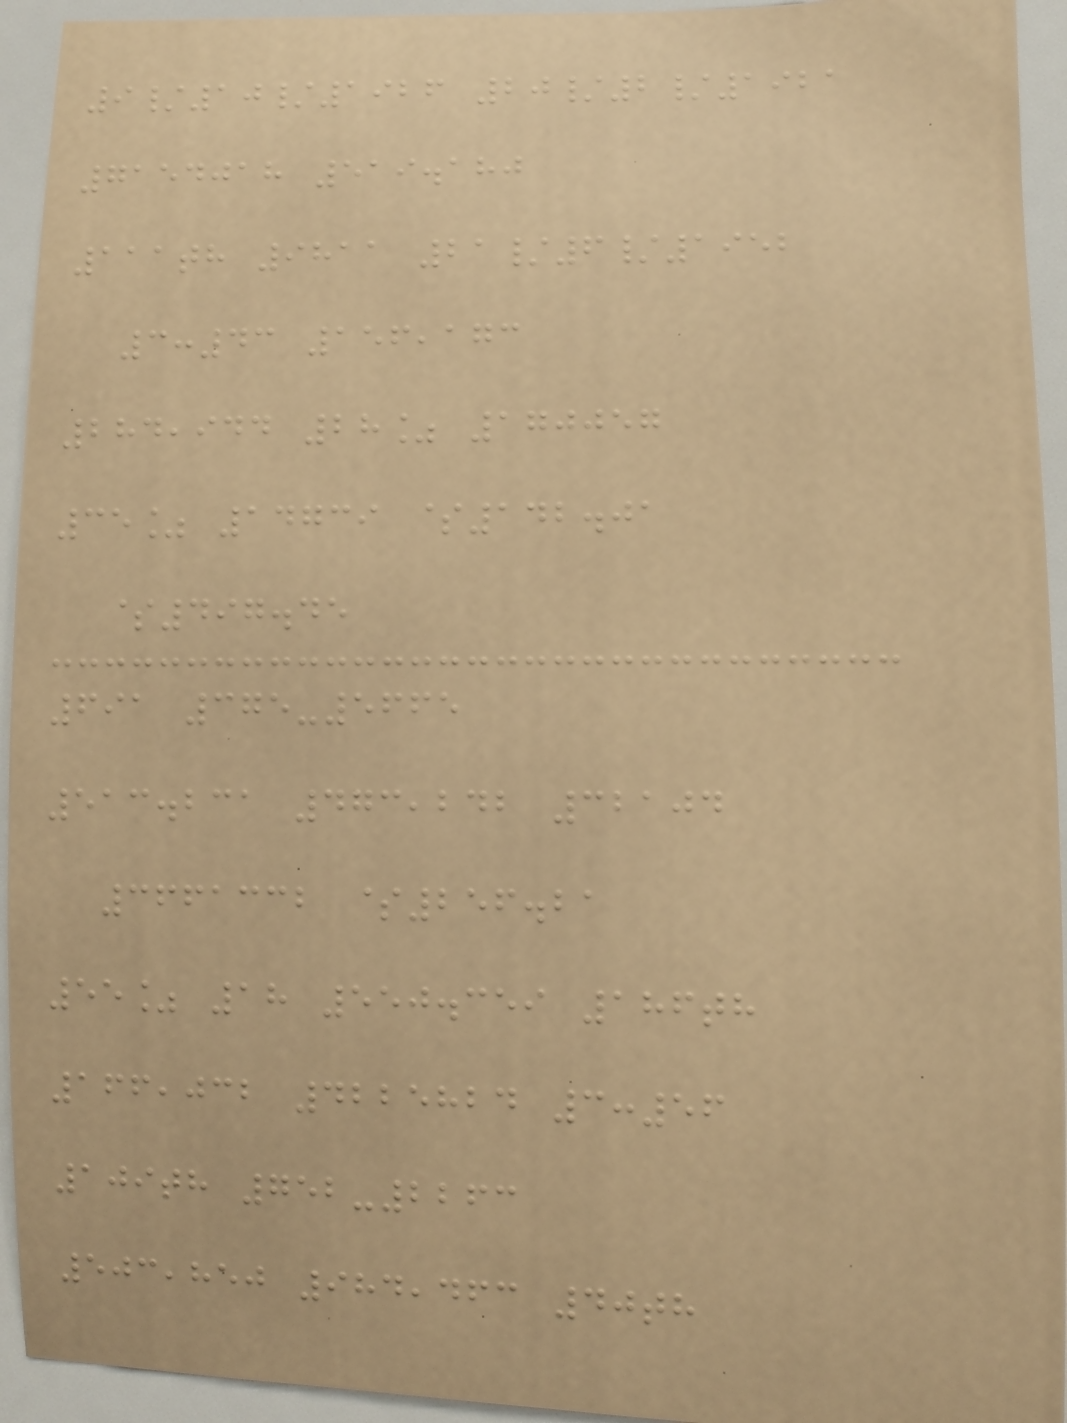9/10/1926 20/2/1921
7154018 519.180
111th 9811 21/6/1952
3:43 156,173
284,944 28% 170057
35% 14739 $142.01
$497.45
691 375-5665
513.231 473,242 32104
3661332 $256.21
55% 18 550.359 186th
166,032 4225824 3:56
109th 752-2263
503,850 984,463 40th
